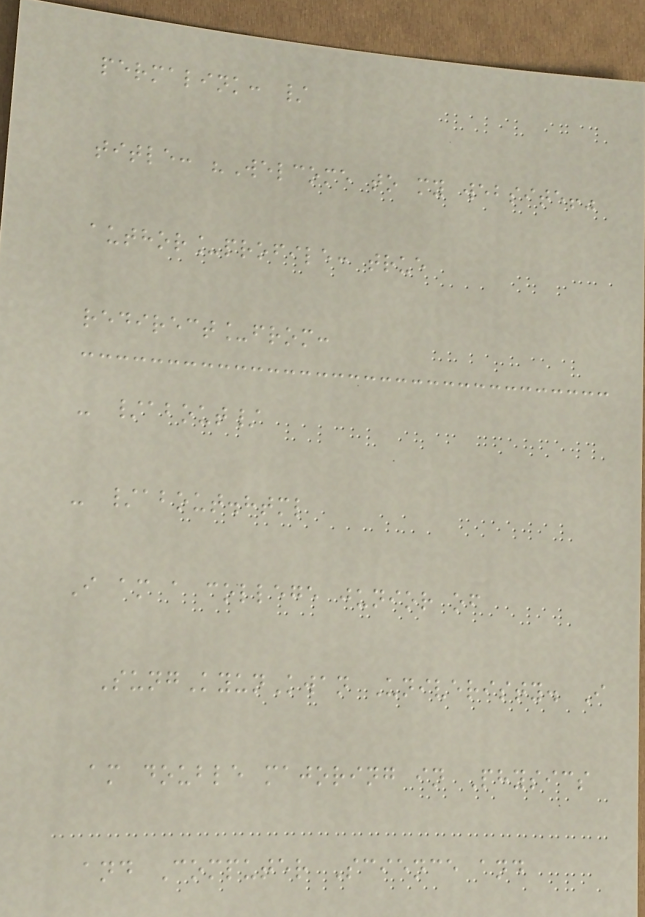permalink: /
title: "Welcome to my website!"
author_profile: true
redirect_from:
- /about/
- /about.html
I am a college junior of
SungKyunKwan Univeristy. I
am double majoring in Physics
and Computer Science and
